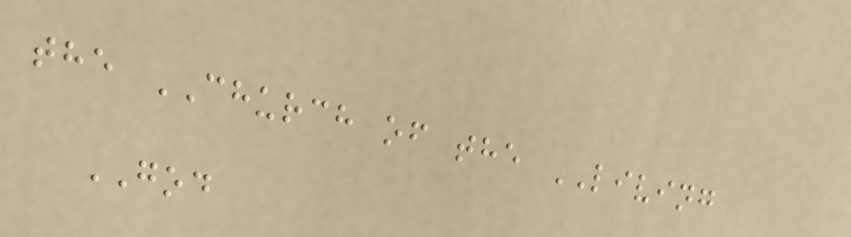the CHURCH of the LIVING
GOD
